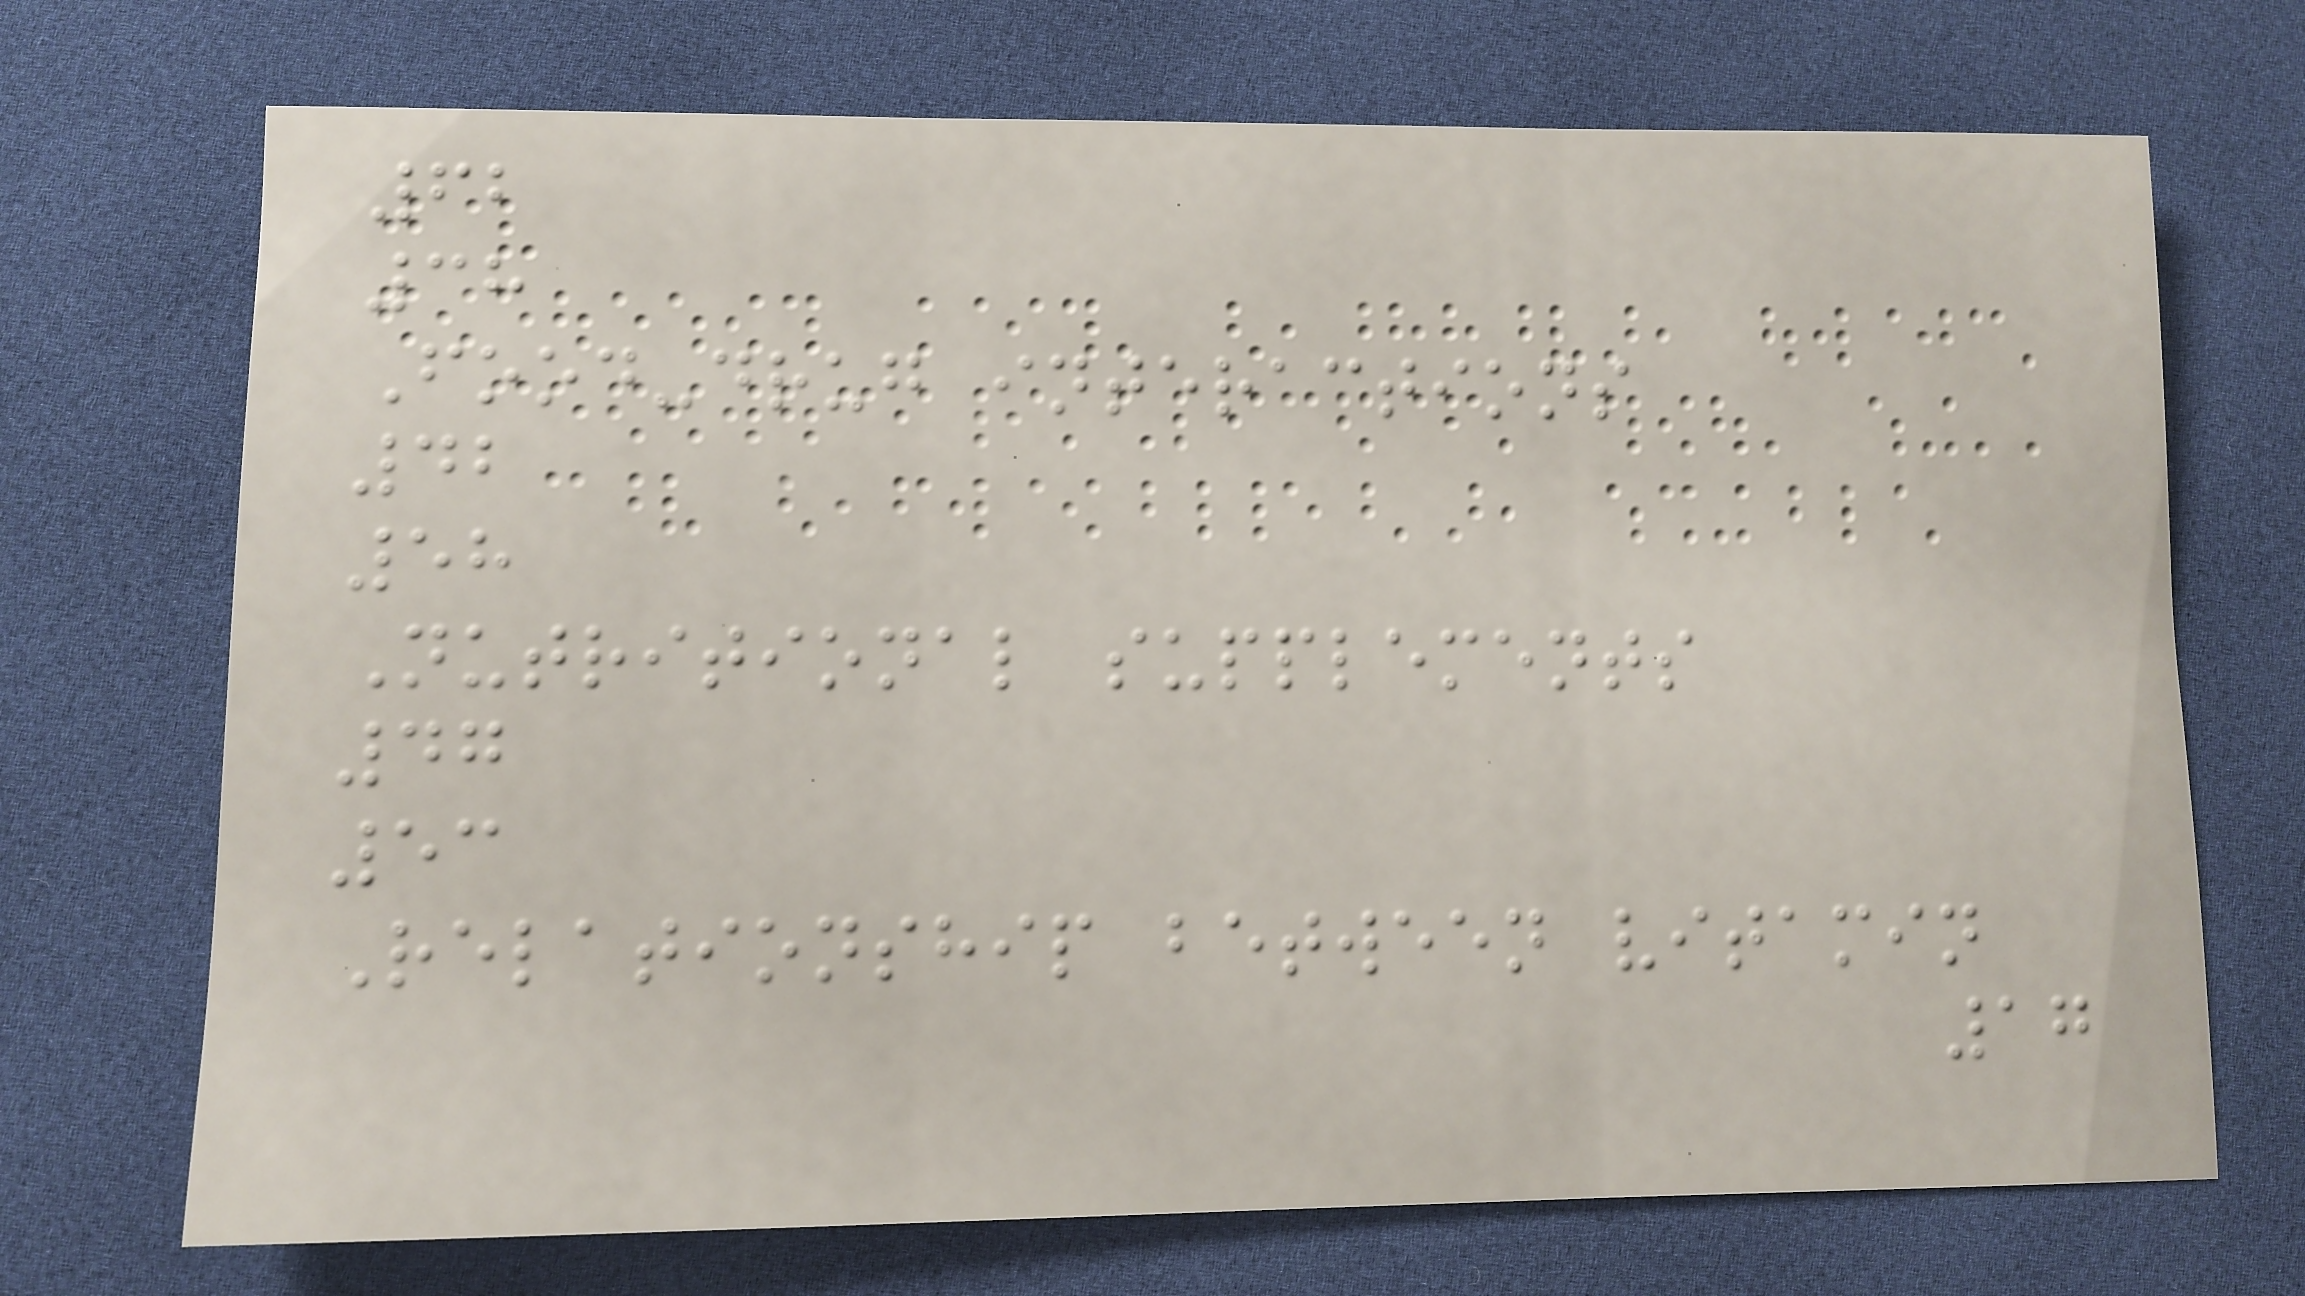62
38
Food-drug interactions
42
58
Nutritional supplements
47
53
Relationship between vitamin
17
